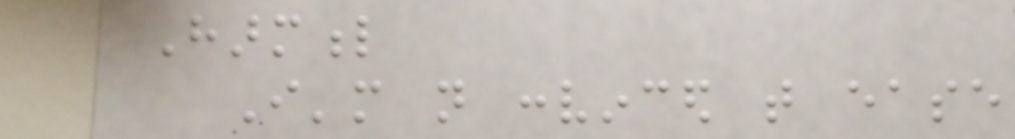Harmful
I'm not convinced that ease
